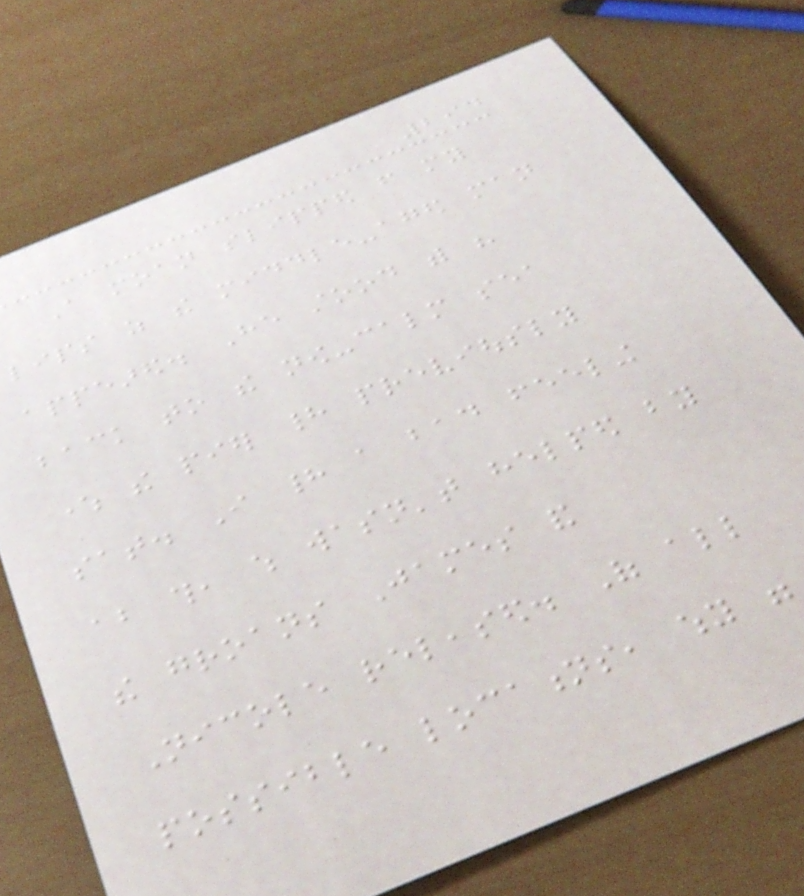294
A moan slipped from my
lips as the middle-aged man
appeared. He stood with his
back to the now-calm sea
where the pier had previously
sat. I had a bad feeling
about this, which wasn't helped by
the groans James and
Nicole released. Of all
possible locations, why were
